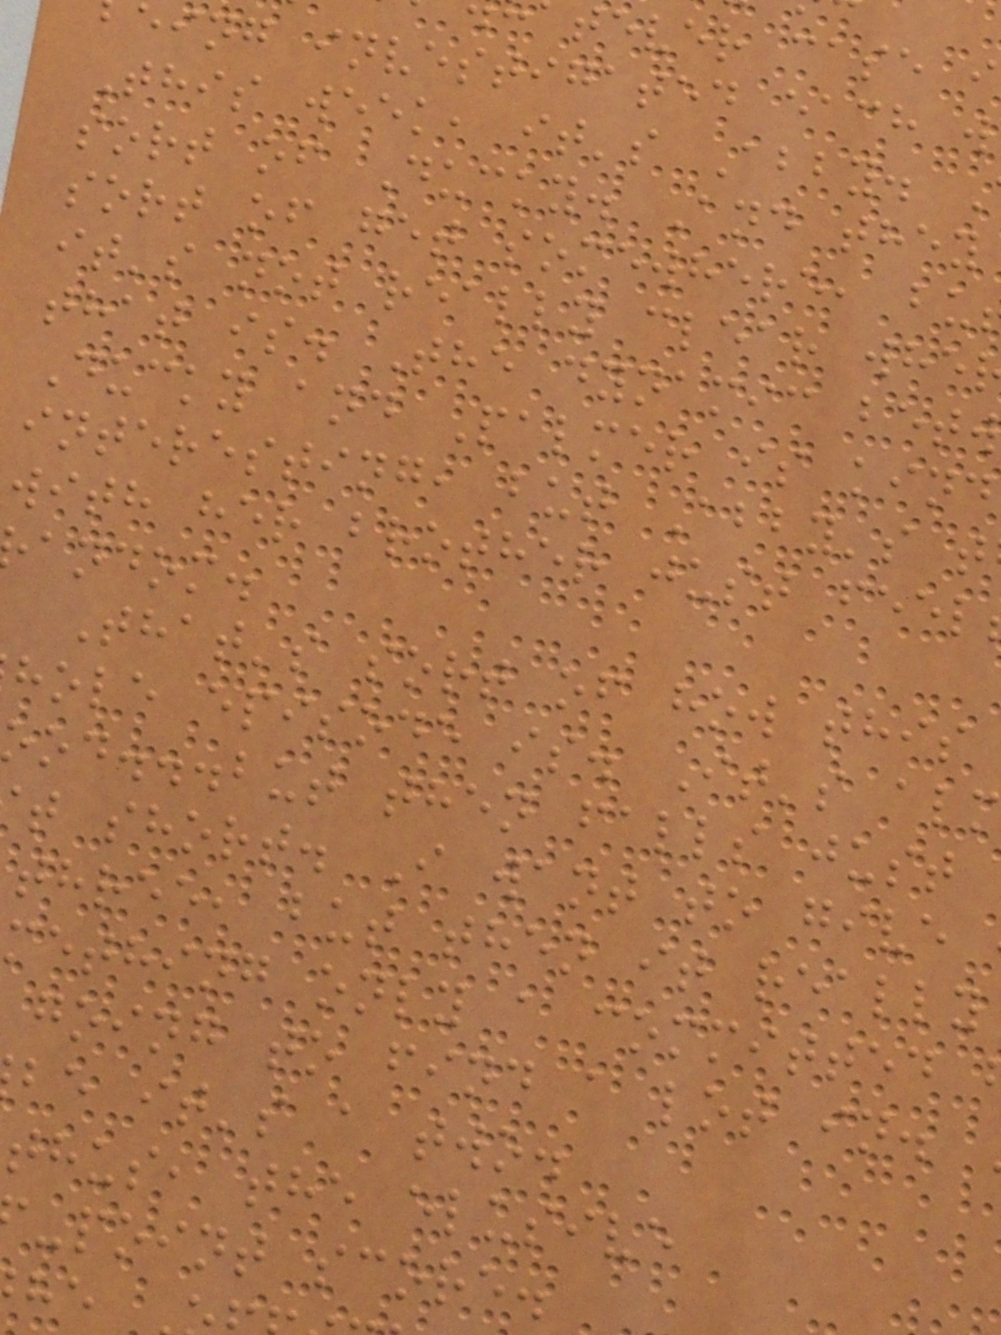tever case i
eing investigated each w
This week, it's Abby.
sort of Ducky. And they
sort of get somewhere, bu
it's not really clear whe
that is. The dynamic betw
Ducky and Palmer is kind
interesting, but Abby's t
with her brother just feel
andom.
That's sort of how this
hole episode is. It's alm
od...but then falls just
t short. I want to give
three, but then it really
mething only a committed
going to find a lot in.
be it's a two.
thus, the elusive
-point score.
